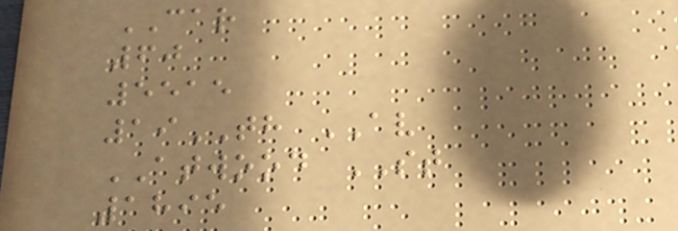CAR
60
5515
19TH AV
ATWOOD ST
1895
